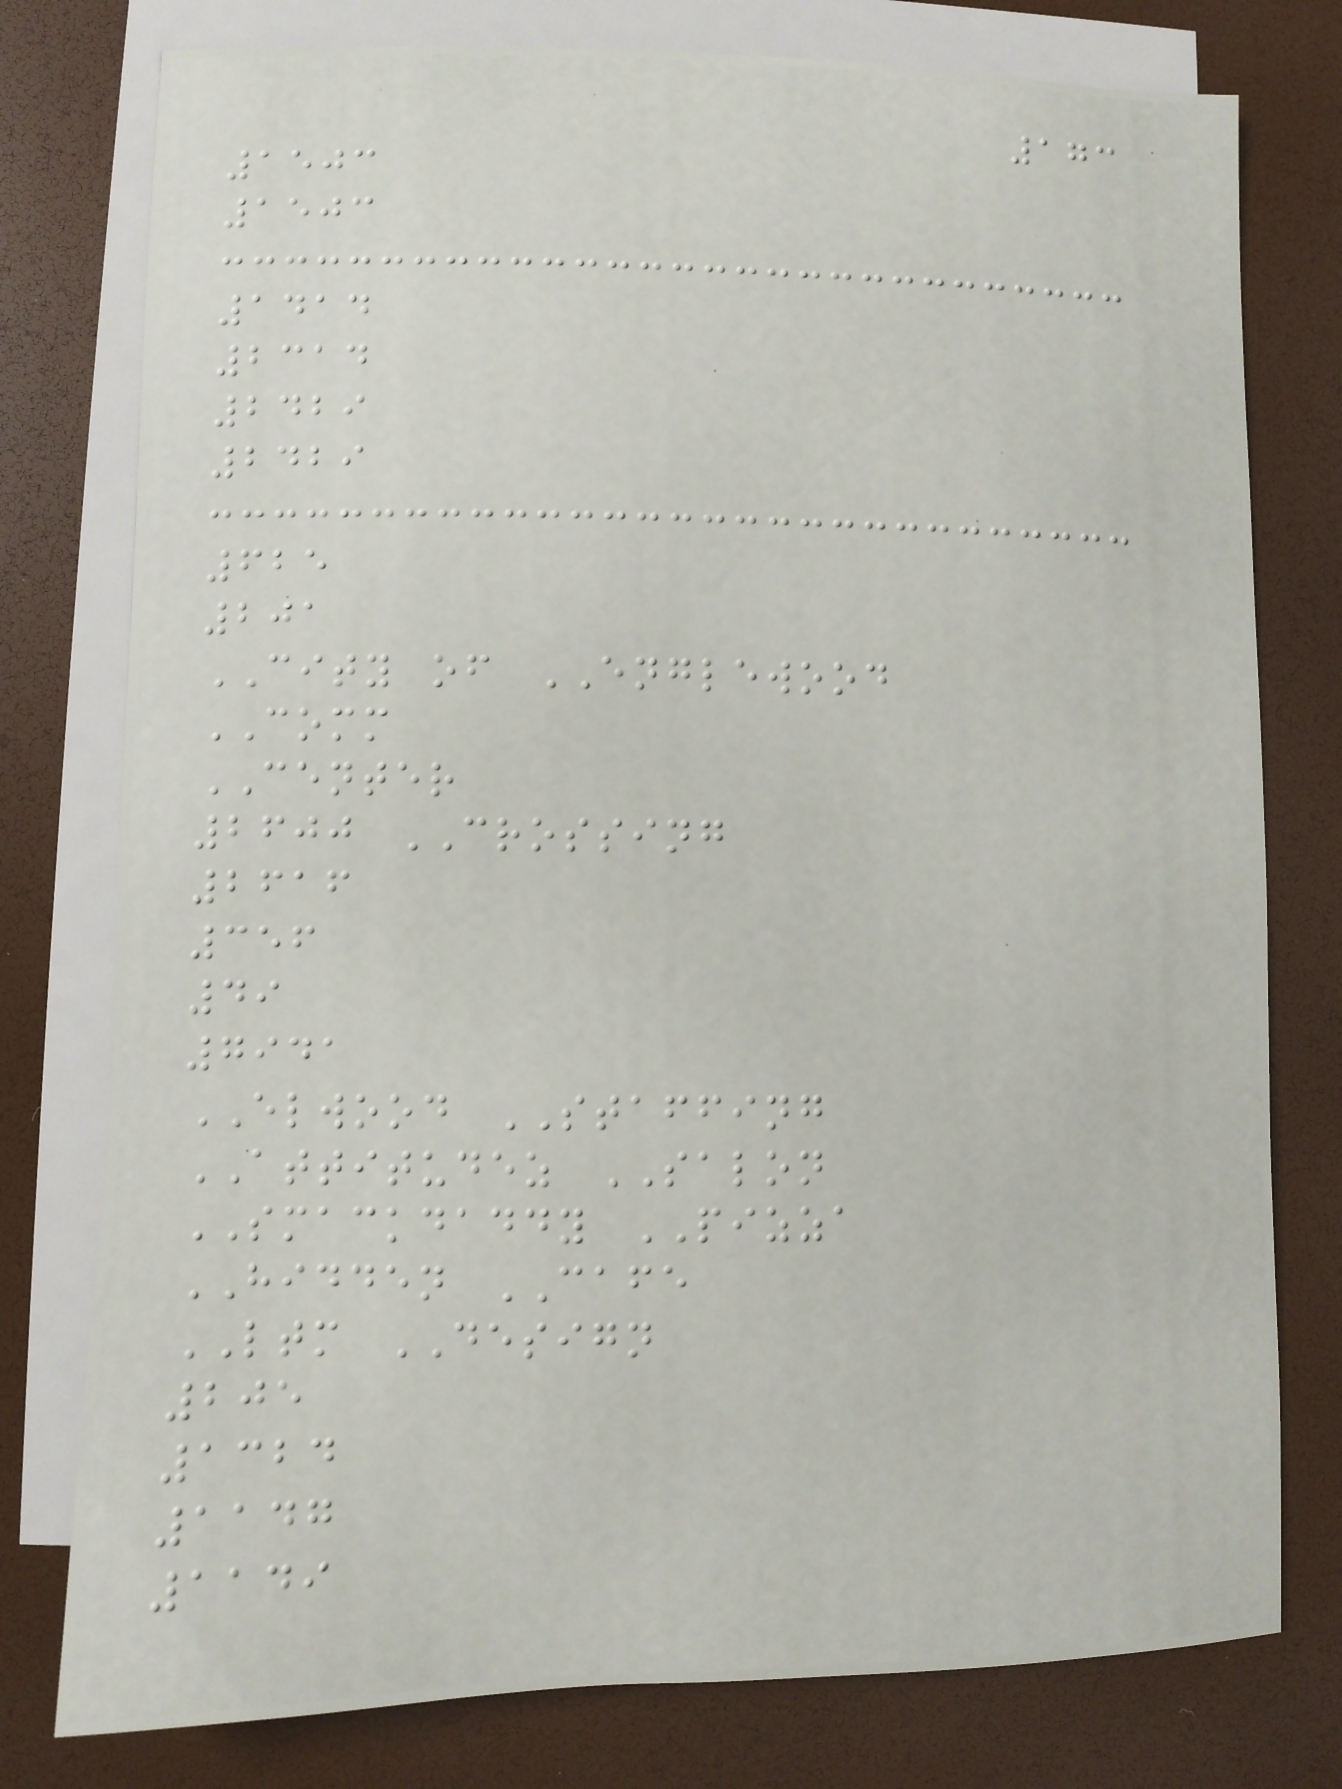173
1503
1503
1414
2314
2429
2429
625
201
CITY of ENGLEWOOD
COMM
CENTER
2600 CROSSING
2616
356
49
7941
ELWOOD STAFFING
ATTITUDEZ SALON
SMACKDADDY PIZZA
HIDDEN CAFE
LTM DESIGN
205
1324
1147
1149
